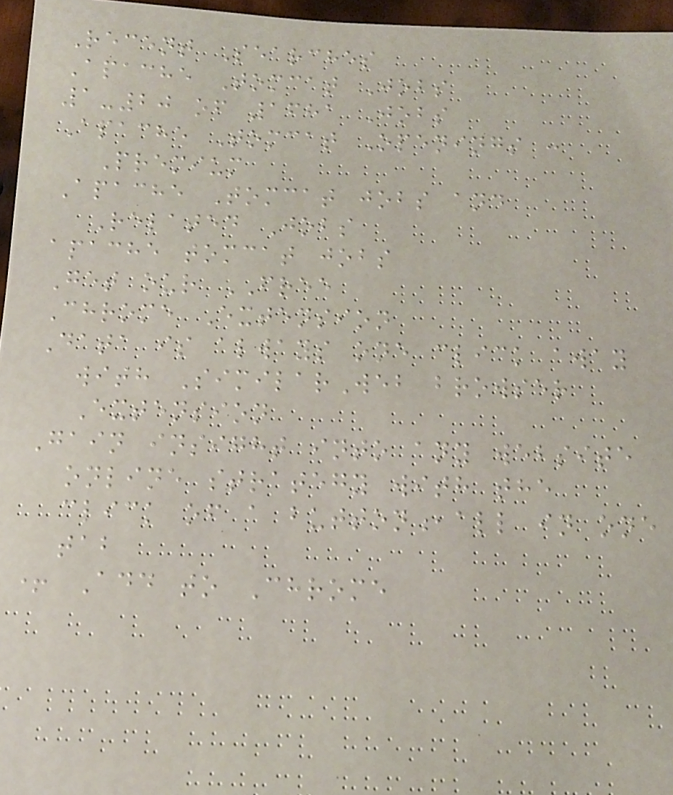Recent Searches
Apache Tomcat Jobs
1-20 of 1681 Jobs
Apache Tomcat Openings :
Premium
Apache Tomcat jobs and
Related Jobs
apache tomcat jobs
Get our FREE
Chrome Extension
Data is always one click away
with SimilarWeb browser
Extension
Gain insight into any website
online strategy with the
click of a button,all in one
tab
+ Add to Chrome
